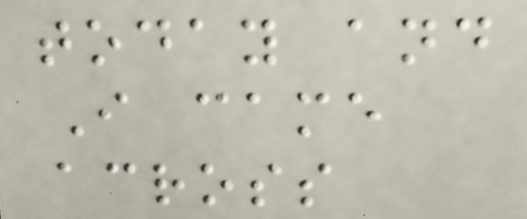today and
I came
across
